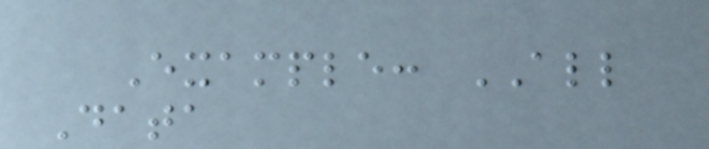Example: ALL
Data
